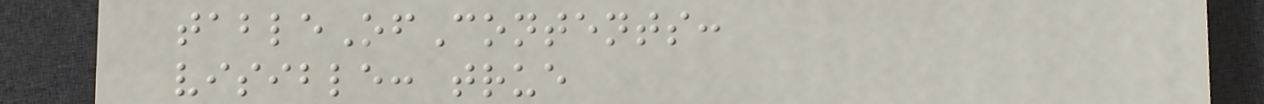tableOfContents:
visible: true
